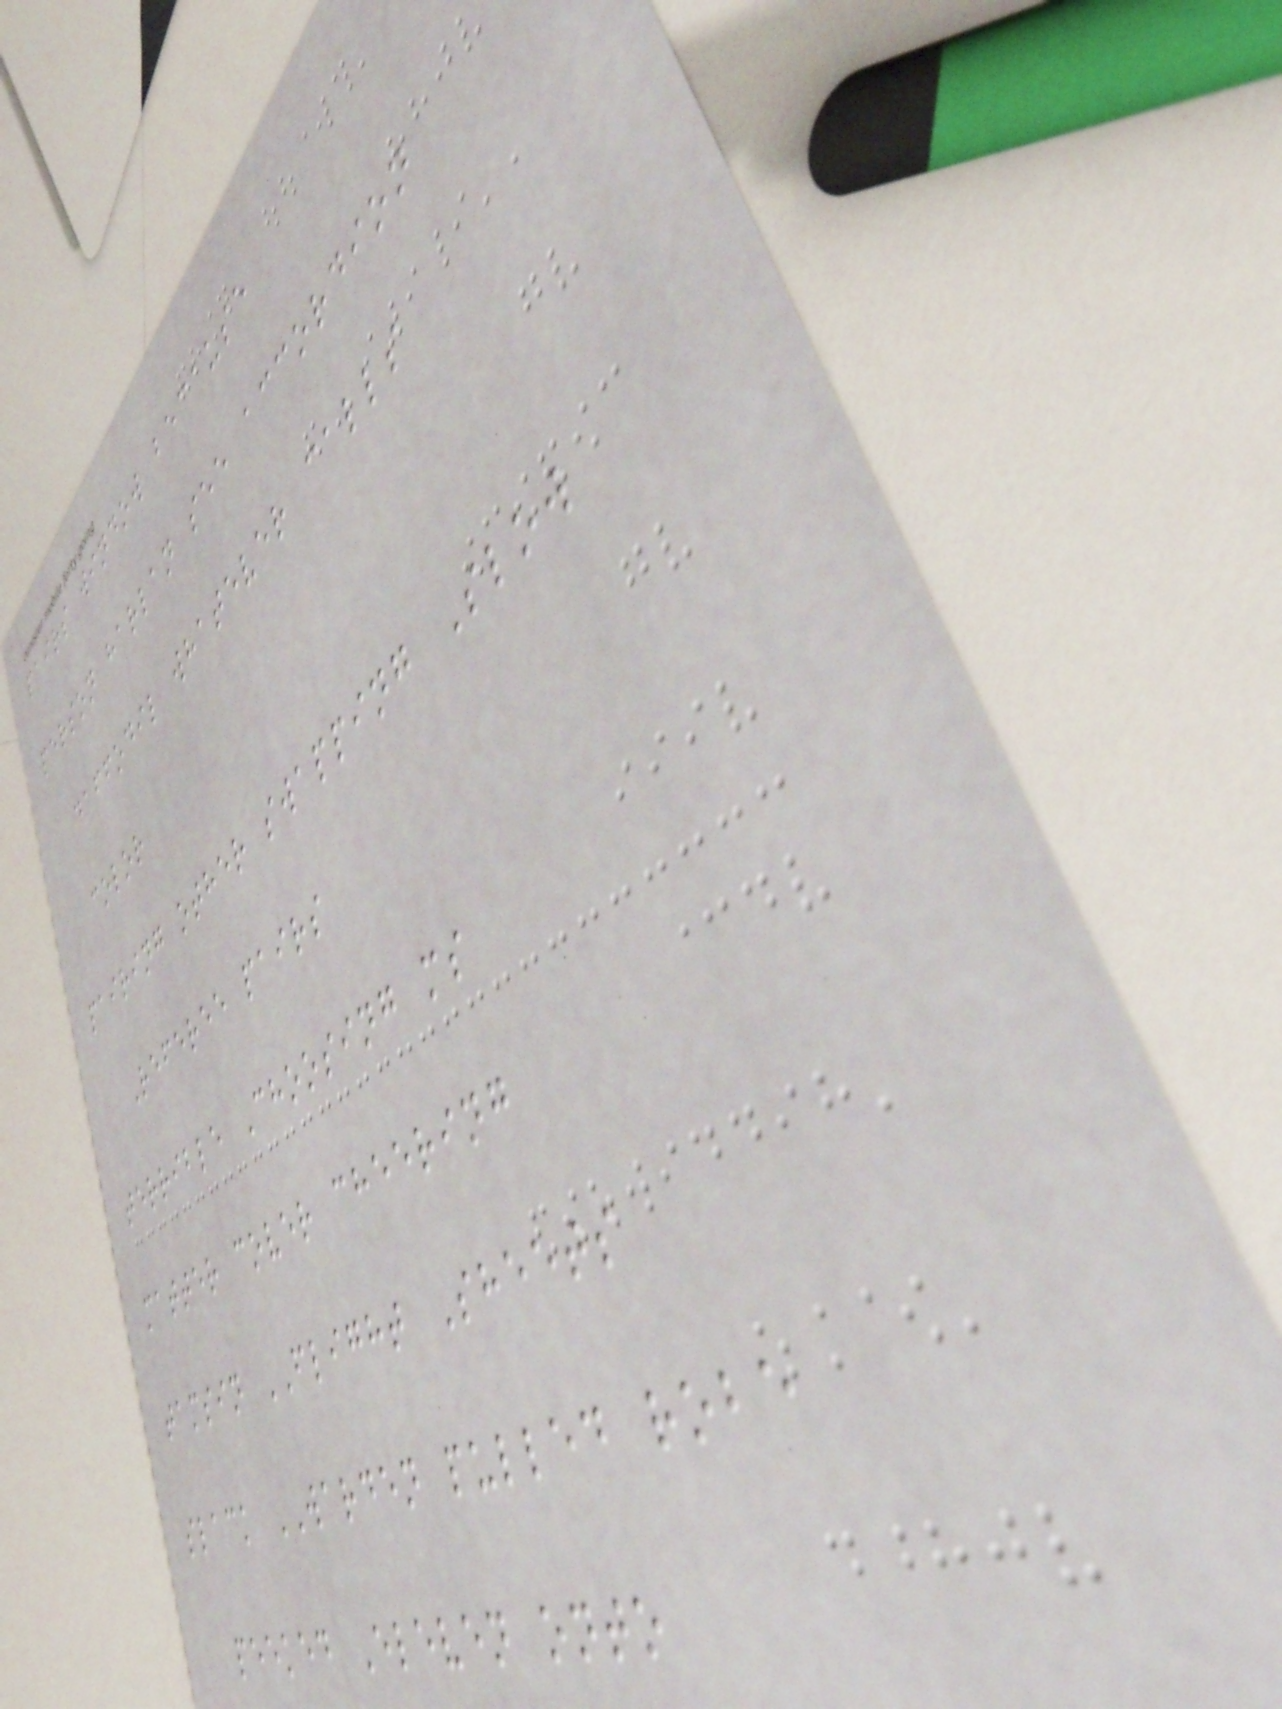pairs window because
person harlan see accordion
daffodil whatever calls
color
pairing other swapping Slow
Referee pairs
terrible Choosing ms
matter cover cheering
tamsin FLIGHT Sheets
slack WARDEN pulled robe
peeked Eleven onto
